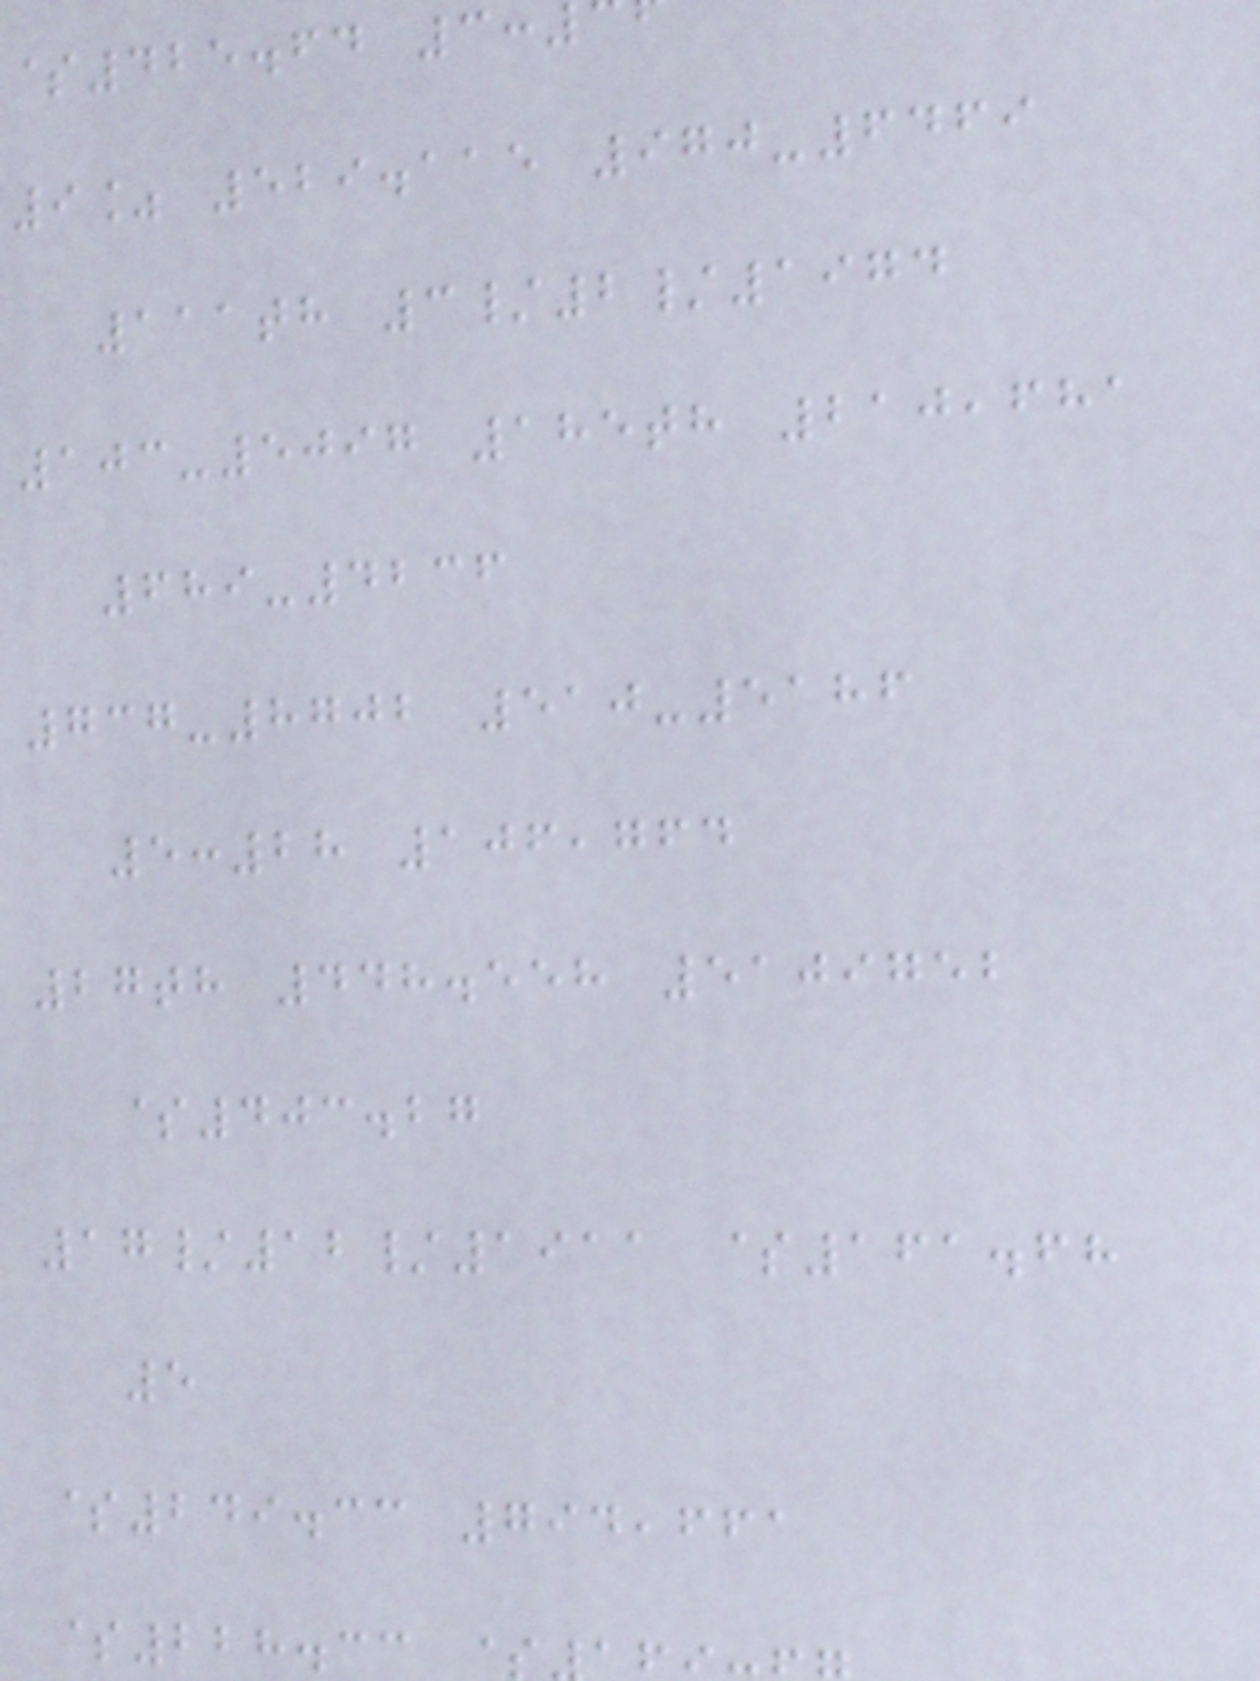$425.64 3:
9% 529.115 970-6469
111th 3/2/1974
103-5097 185th 210,681
689-4236
737-8702 510-5186
5:28 106,764
27th 448.558 5109752
$403.27
17/12/1911 $161.68
5
$249.33 794,661
$228.33
